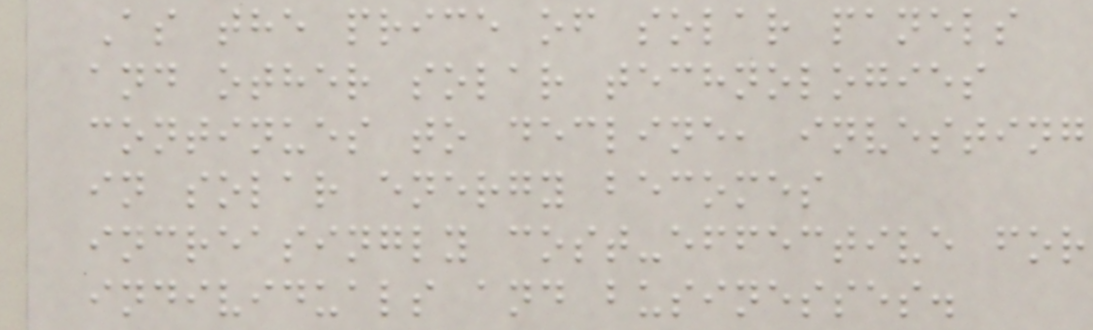As the price of solar panels
and other solar technologies
continues to decline, investing
in solar energy becomes
increasingly cost-effective for
individuals and businesses.
